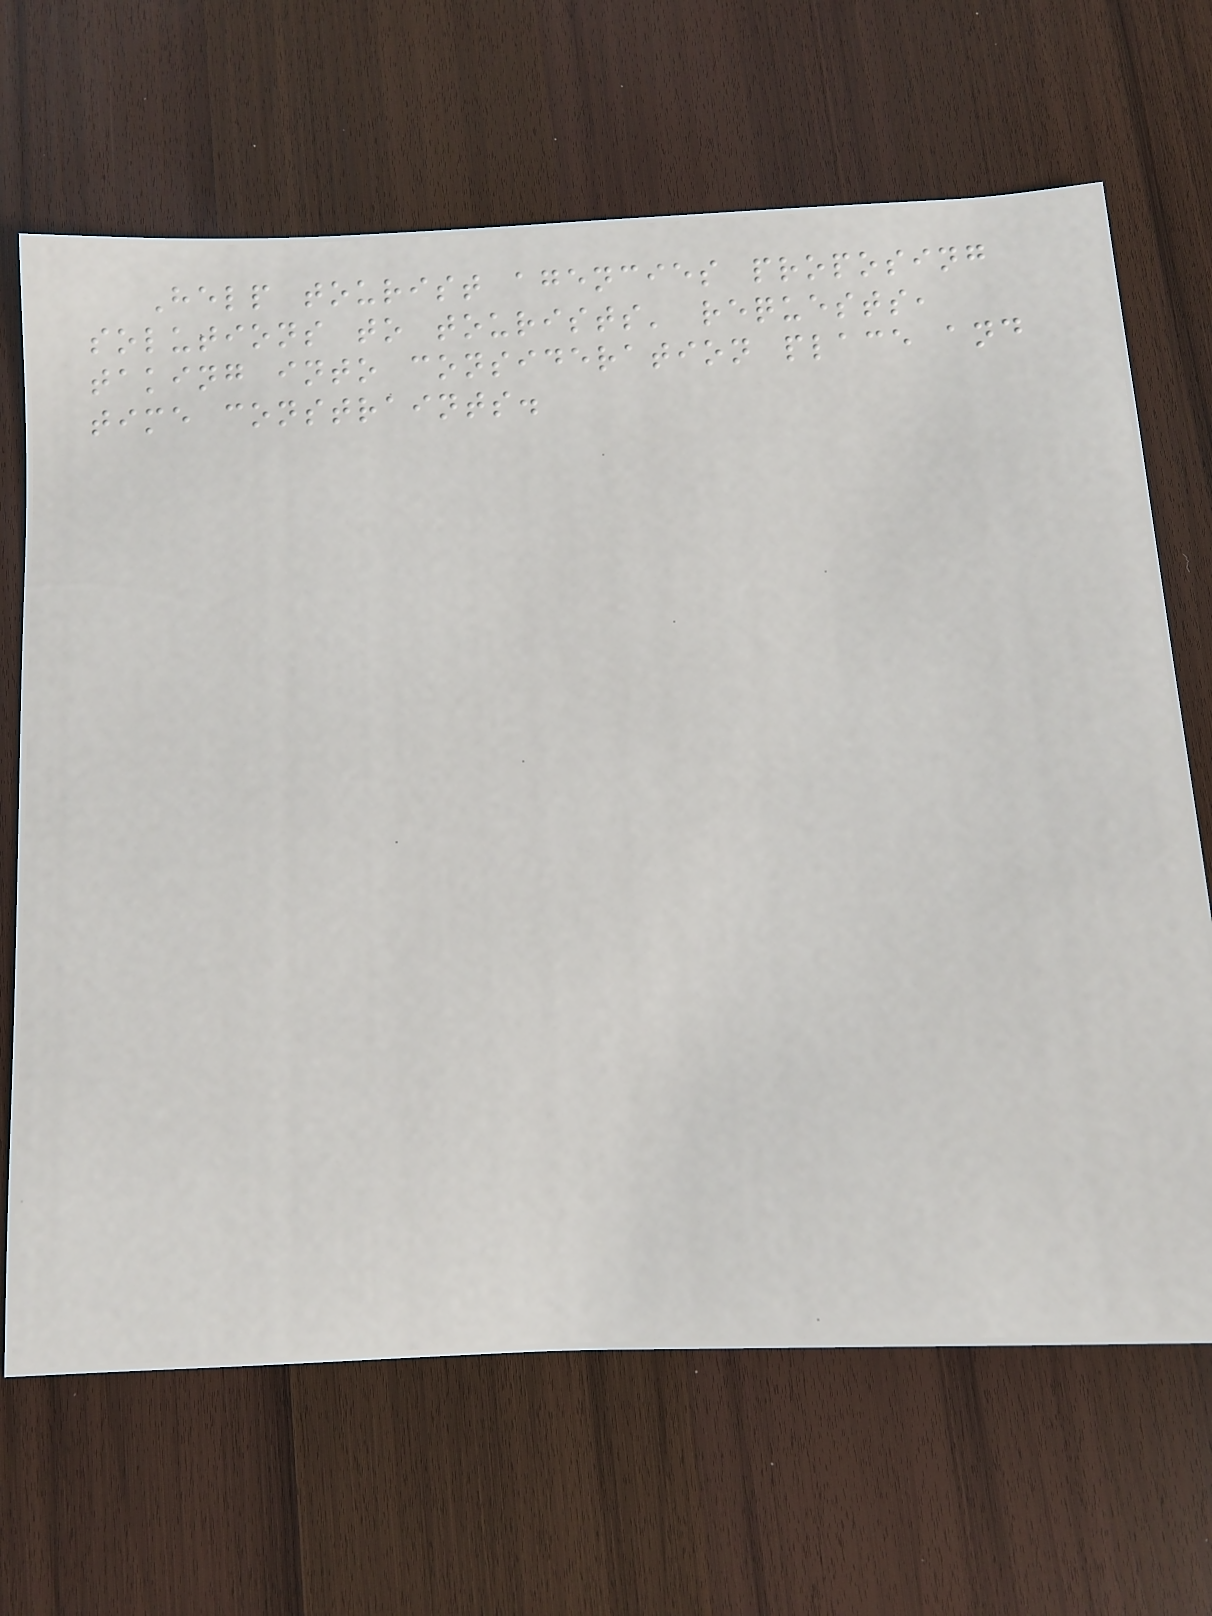Help tourist agencies proposing
solutions to tourists' requests,
taking into consideration place and
time constraints.
